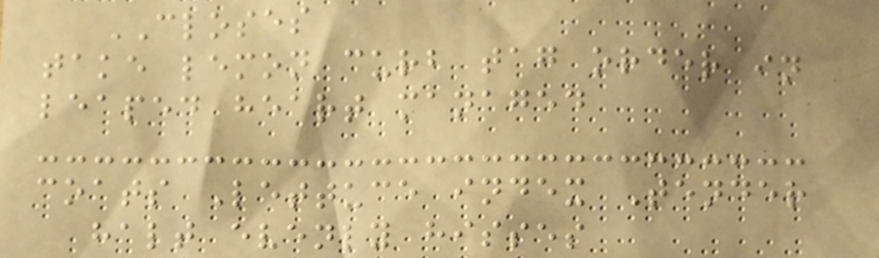CLOSES
take lemon curb tag order in
leaped heart managed
coats Lettuce index Tender
halt evenly hisses
